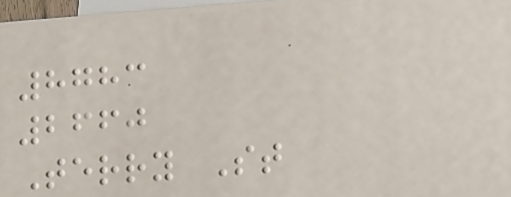8783
2660
Terry St
